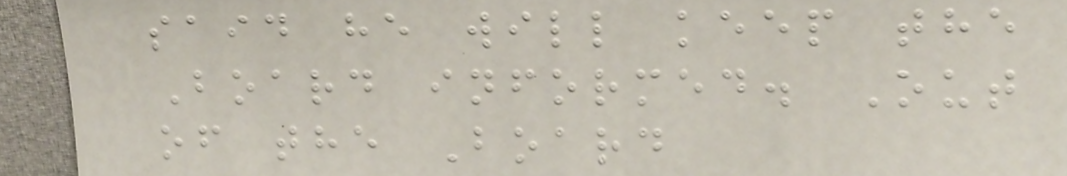said he will keep the
Board informed. Out
of the Board
